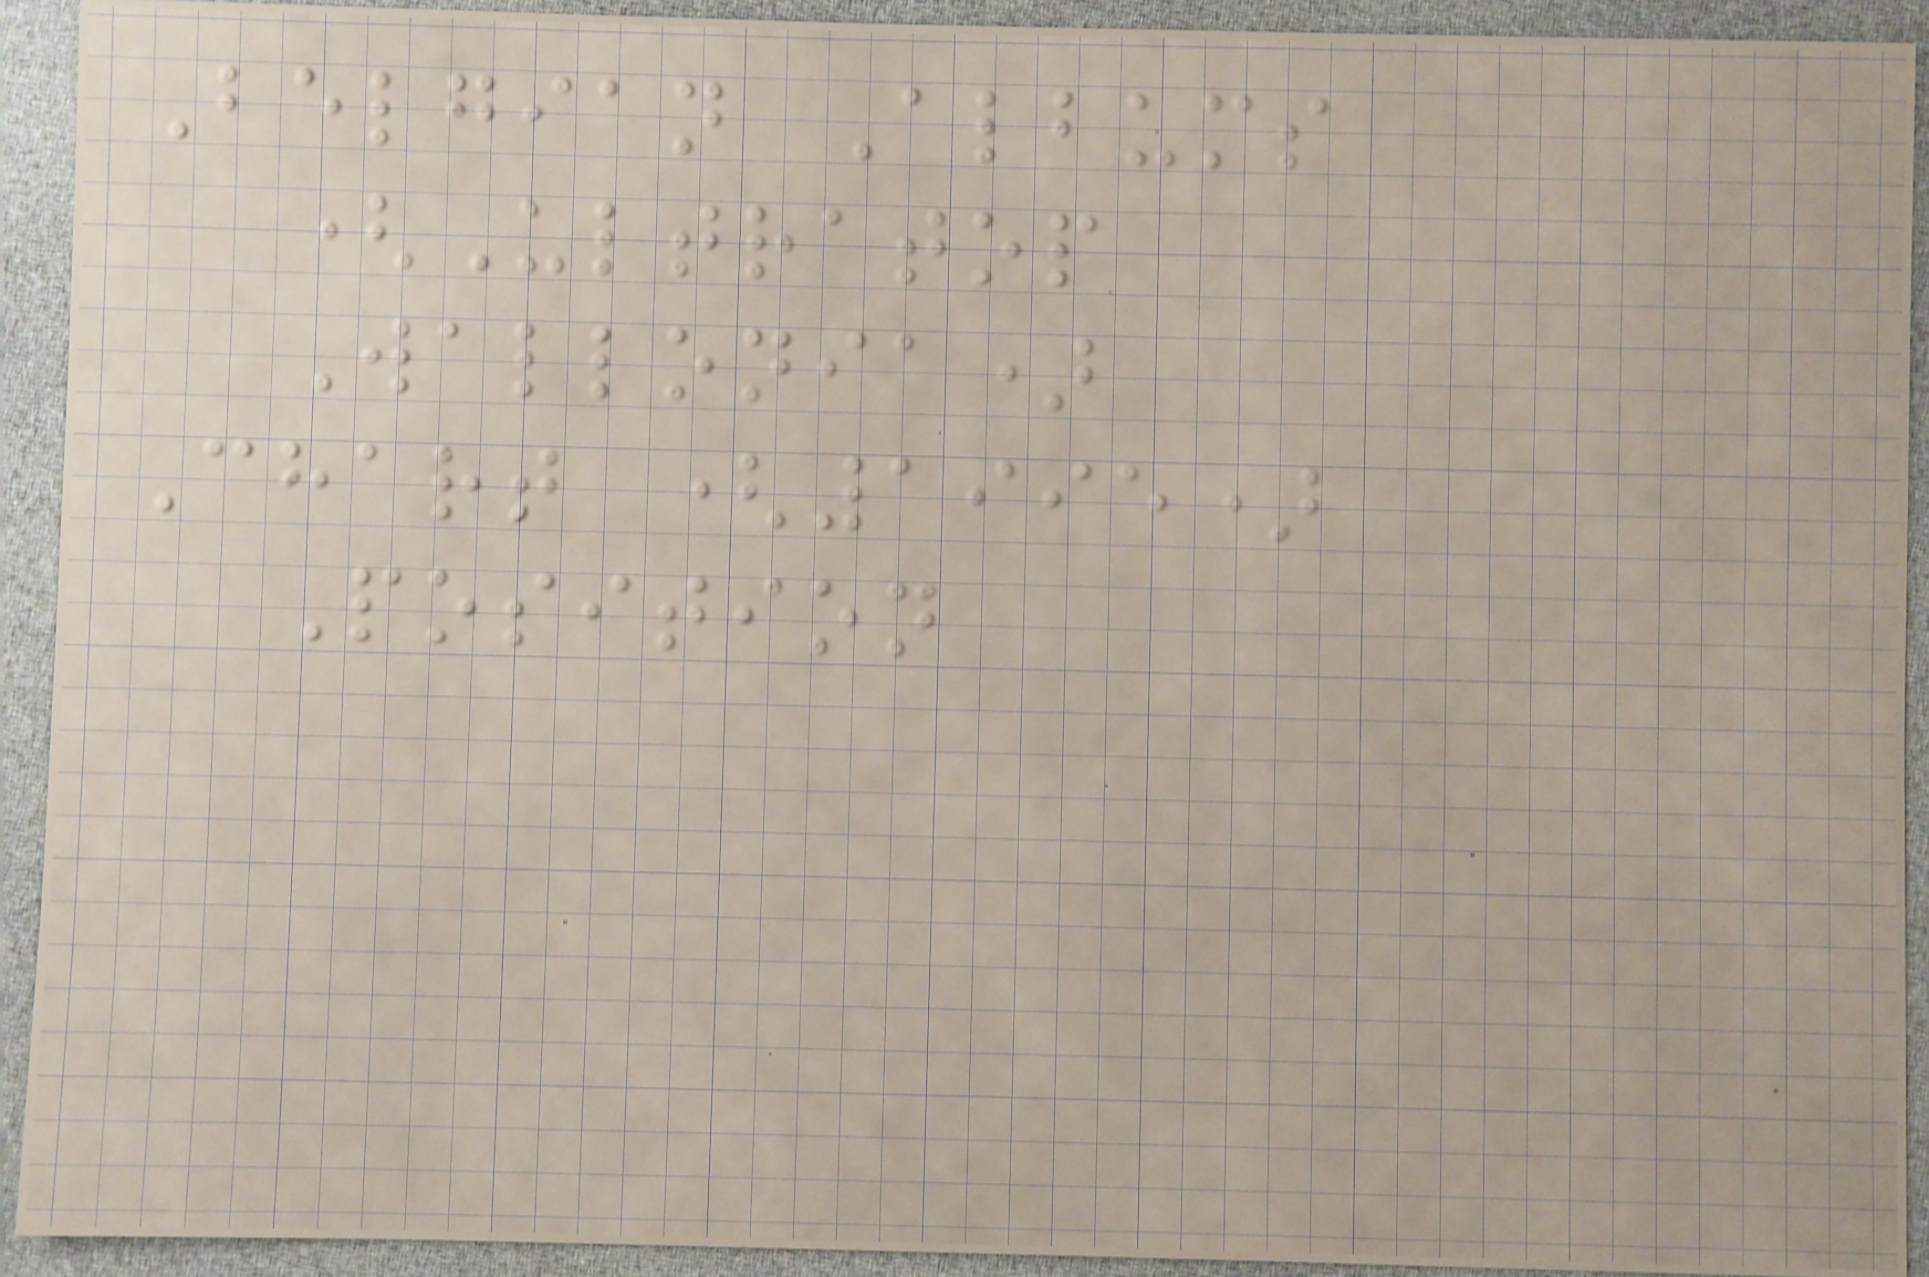Belgian Albums
(Ultratop
Wallonia)
Chart (1995)
Position
